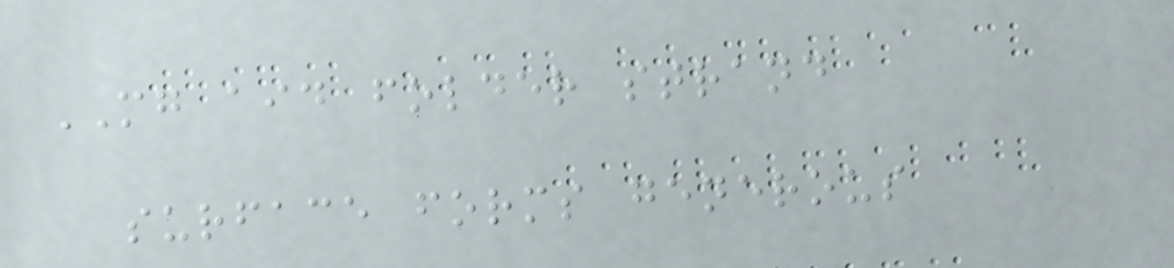MG aid folder strand
surface forms generous
